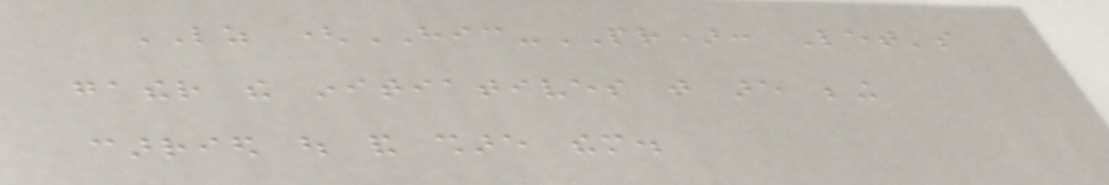LZ (HIC-PR): Let's
gather the initiatives that are being
carried out and share them.
